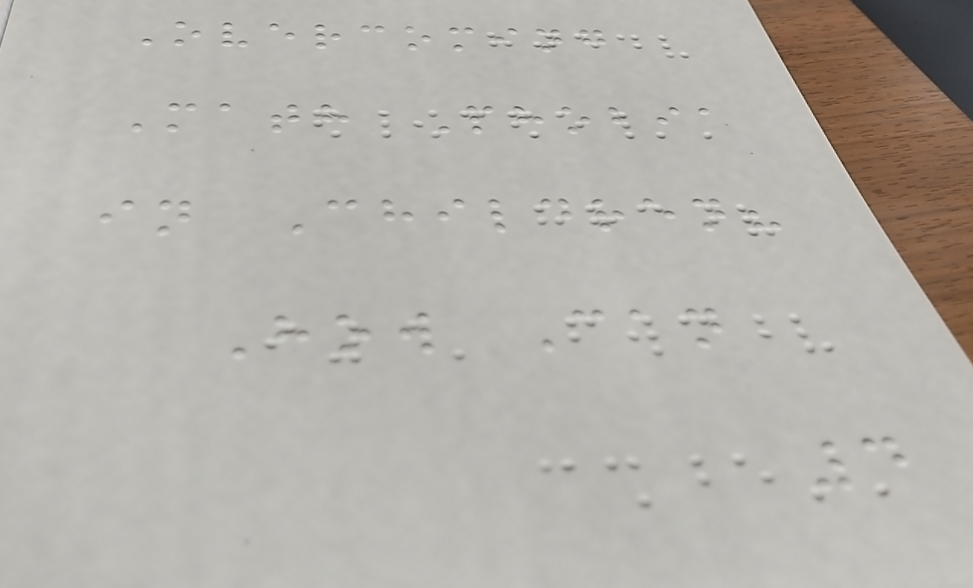Overcoming
Math Phobia
in Children?
How Can
4
